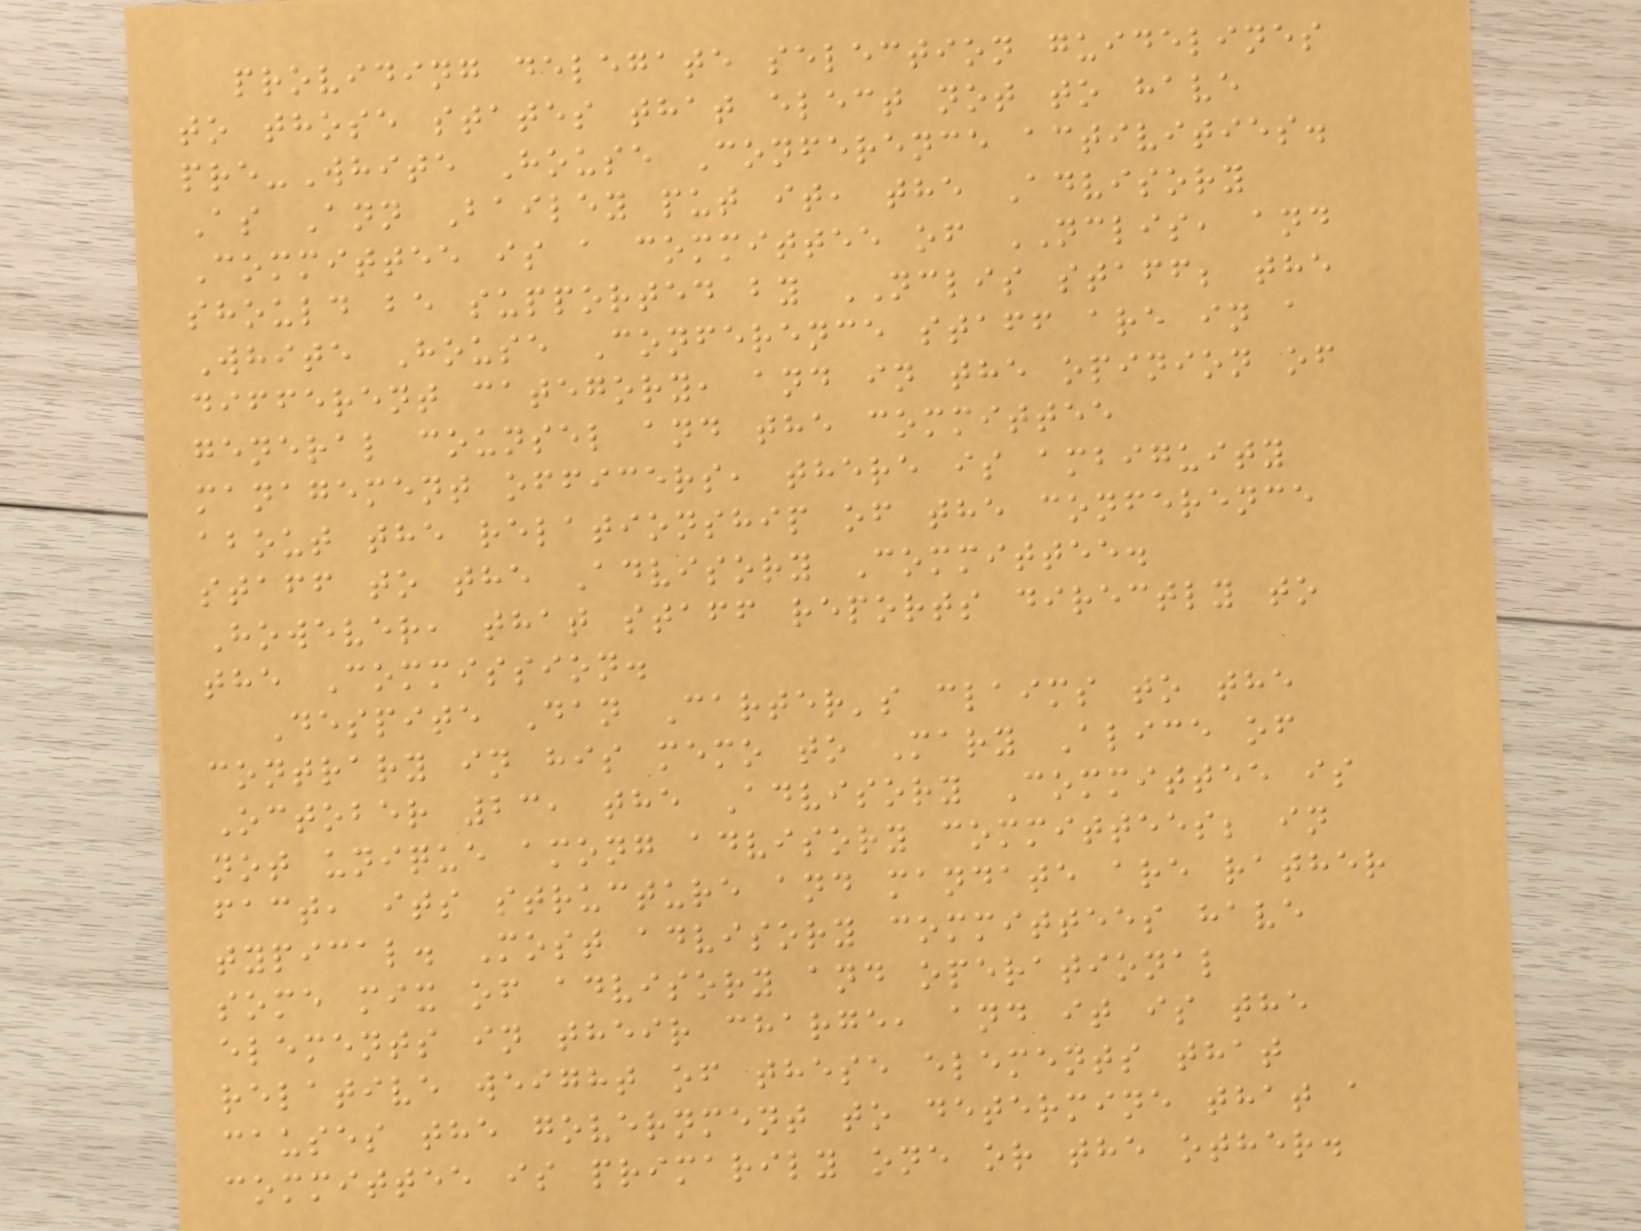providing delegate selection guidelines
to those states that elect not to have
pre-White House Conference activities.
As Ann Bailey put it, the Advisory
Committee is a committee of NCLIS, and
should be supported by NCLIS staff; the
White House Conference staff are in a
different category, and in the opinion of
general counsel and the committee
management officers, there is ambiguity
about the relationship of the conference
staff to the Advisory Committee.
However, that staff reports directly to
the Commission.
Despite Dan Carter's claims to the
contrary in his memo to Mary Alice of
October 23, the Advisory Committee is
not unique among advisory committees; in
fact, its structure and mandate are rather
typical. Most advisory committees have
some mix of advisory and operational
elements in their charge, and it is the
relative weight of these elements that
causes the government to determine that a
committee is primarily one or the other.
